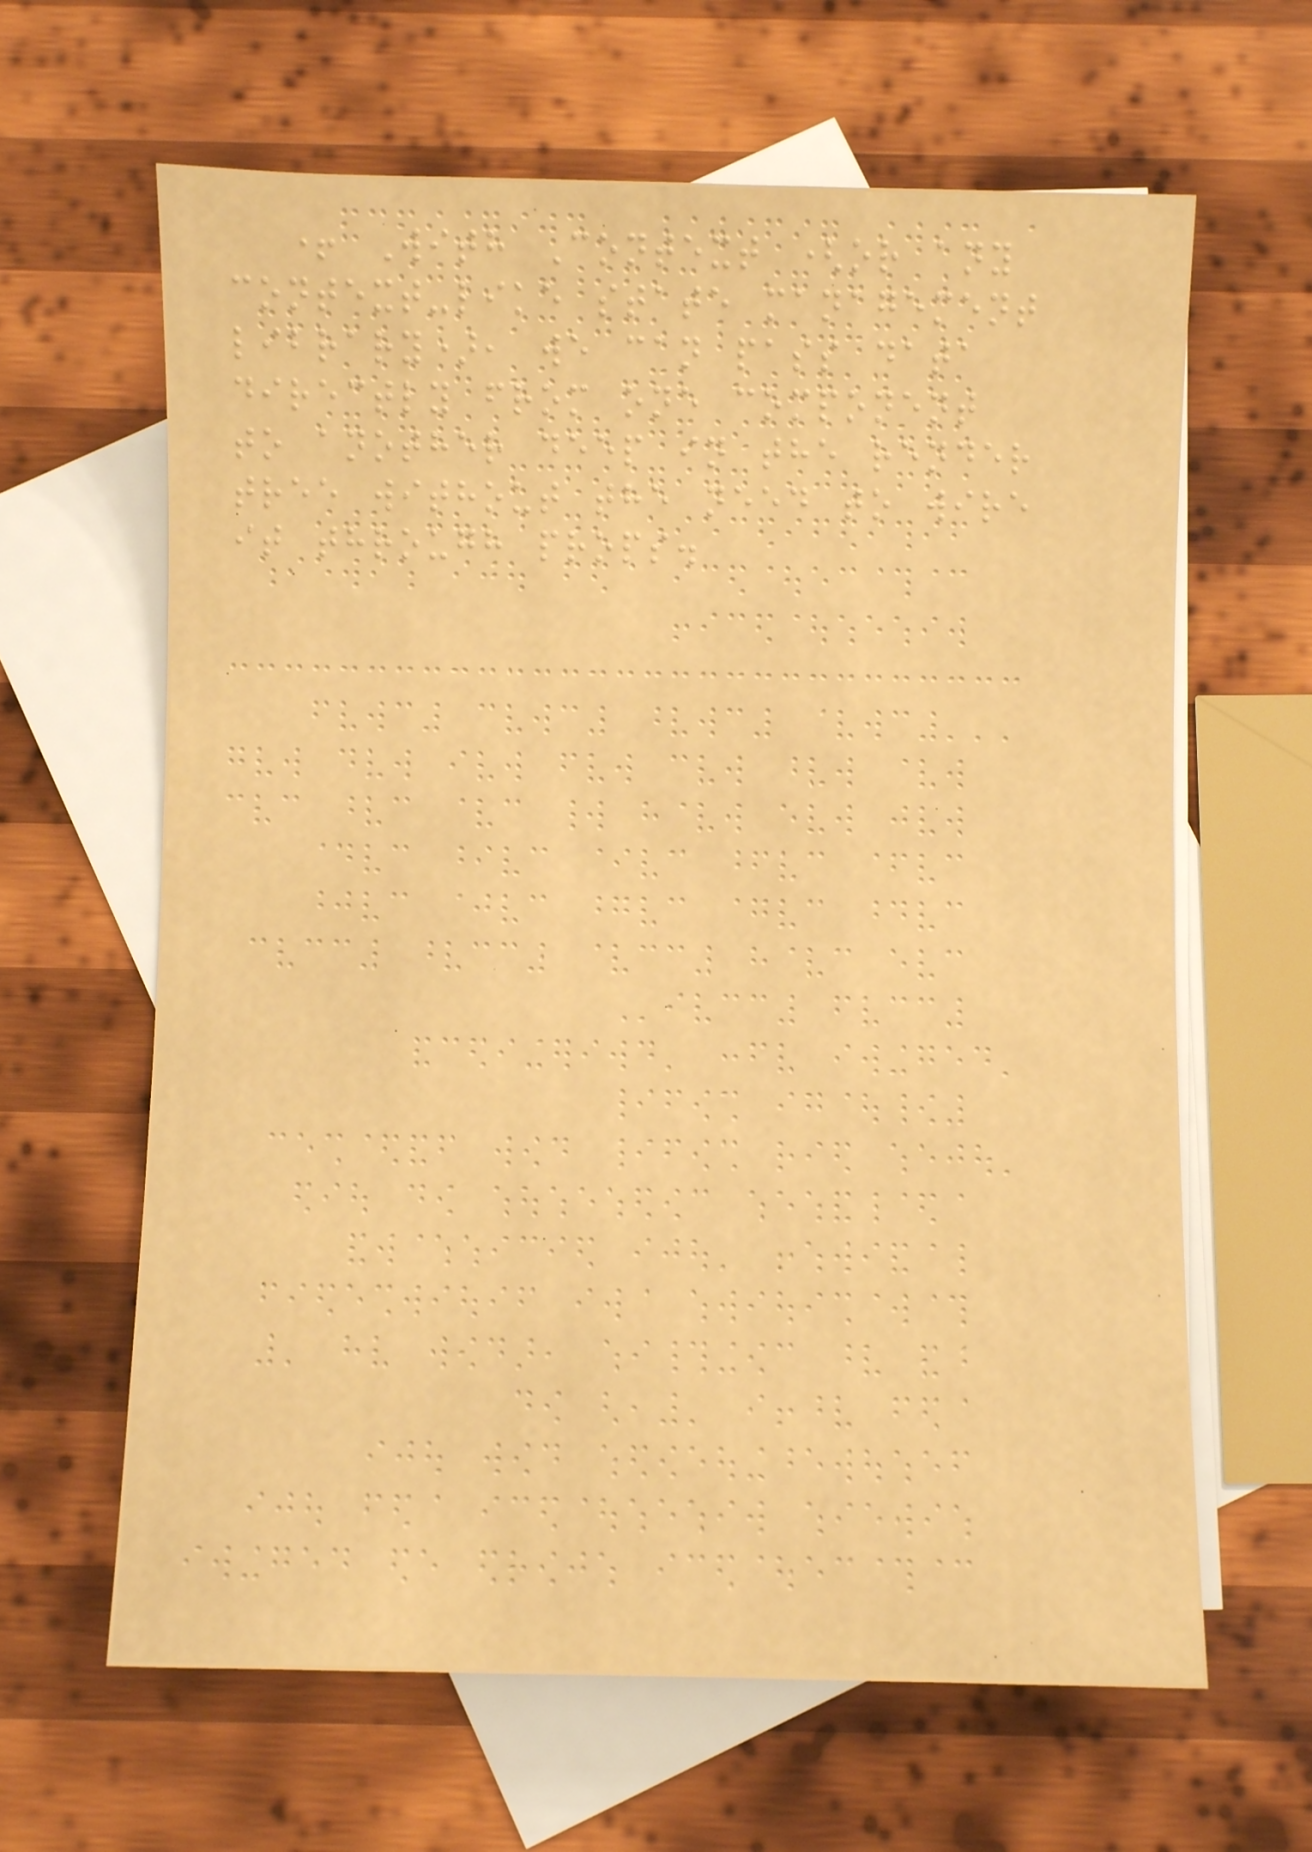+ With Context (or any
context-like state management
library), we can pass data
directly from one component
to another deep in the render
tree without the need to wire
it through props.
